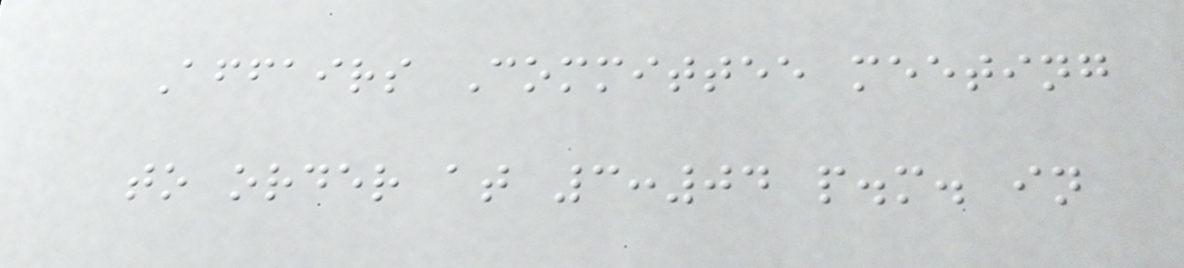Affairs Committee meeting
to order at 3:04 p.m. in
